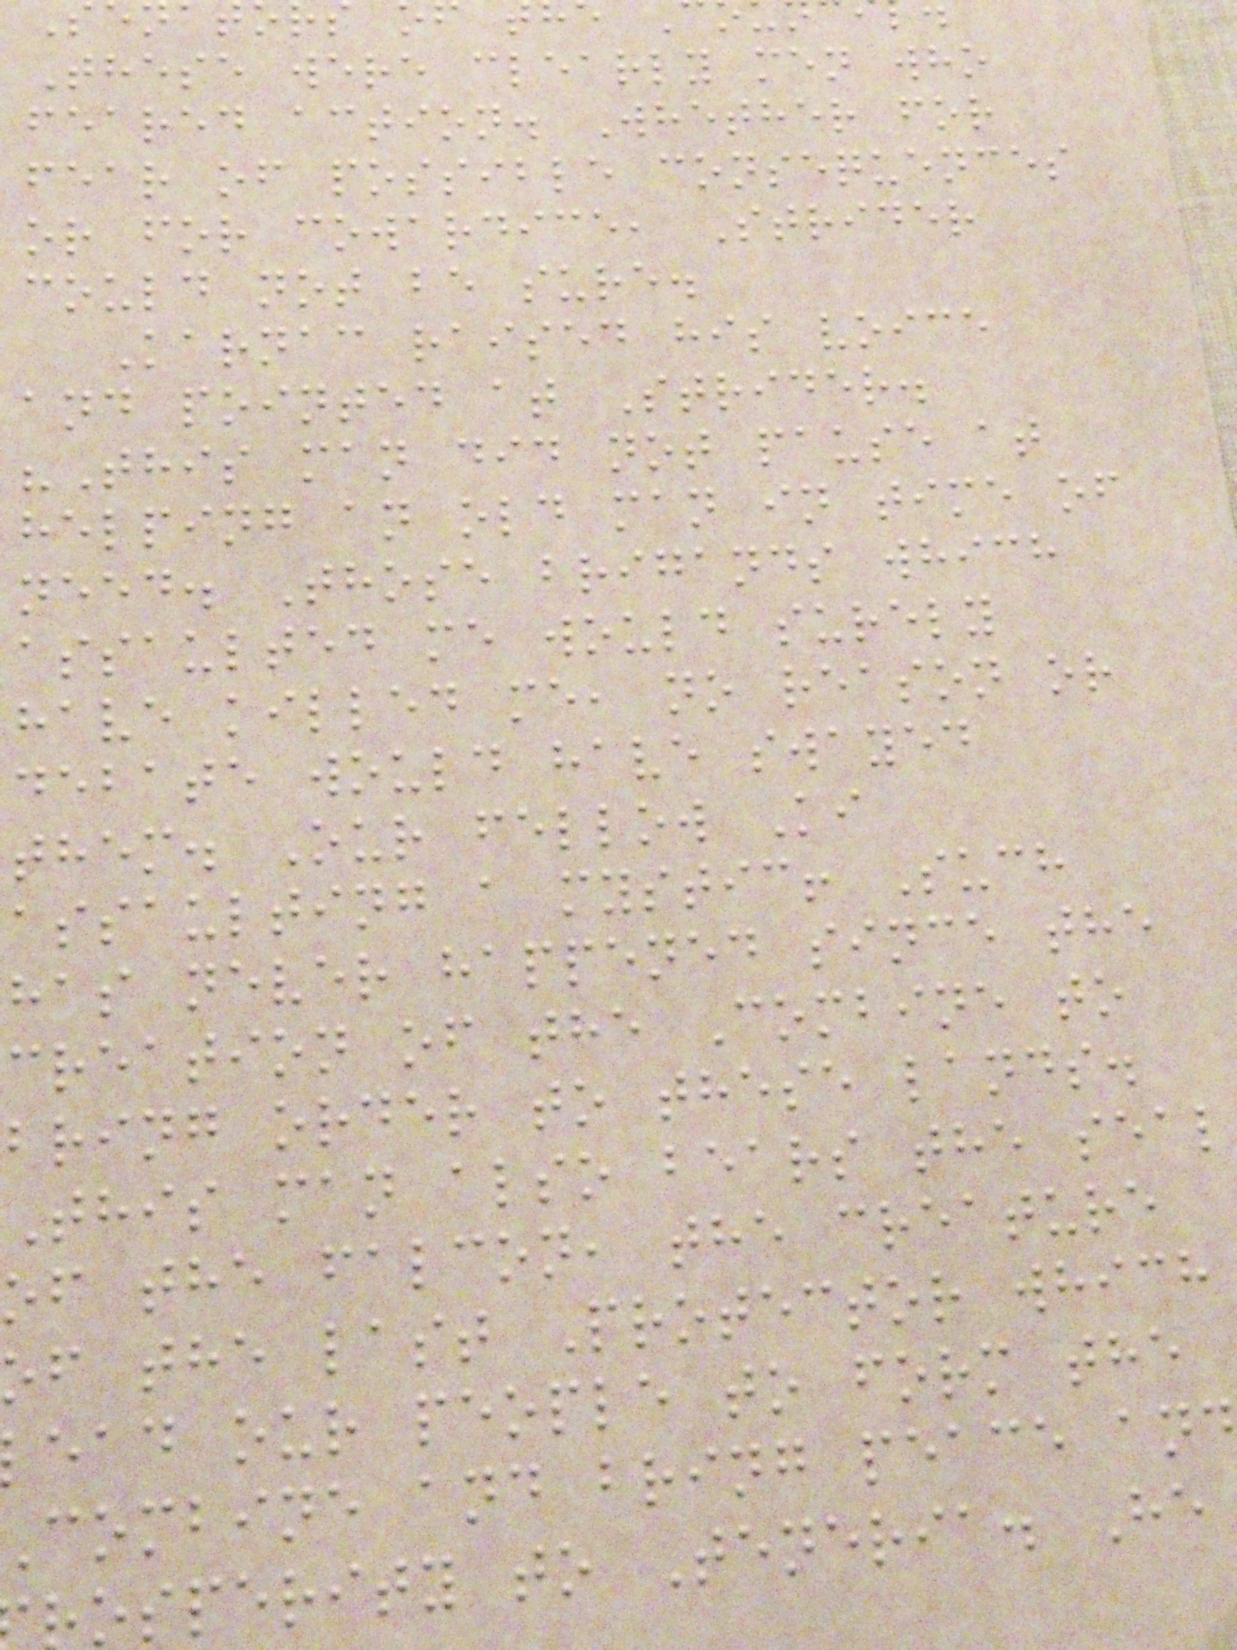These were clearly men who
feared action. Whether for
fear of possible consequences
or for cowardice, Strider
could not be sure.
Karnac raised his voice
and pointed at Strider.
"This man did not pause at
helping an old man in time of
need. Those brigands which
assaulted me would surely
have killed me, no reason or
debate would have swayed
them. Our fellow Ki
assaulting a mystic! Such
has never happened since the
creation of the Combine to
bring order to these lands.
This man also bears the seal
of the falcon, the creature
f the last Protector which
ead our people to form the
combine and bring peace an
osperity to Teneria. He
